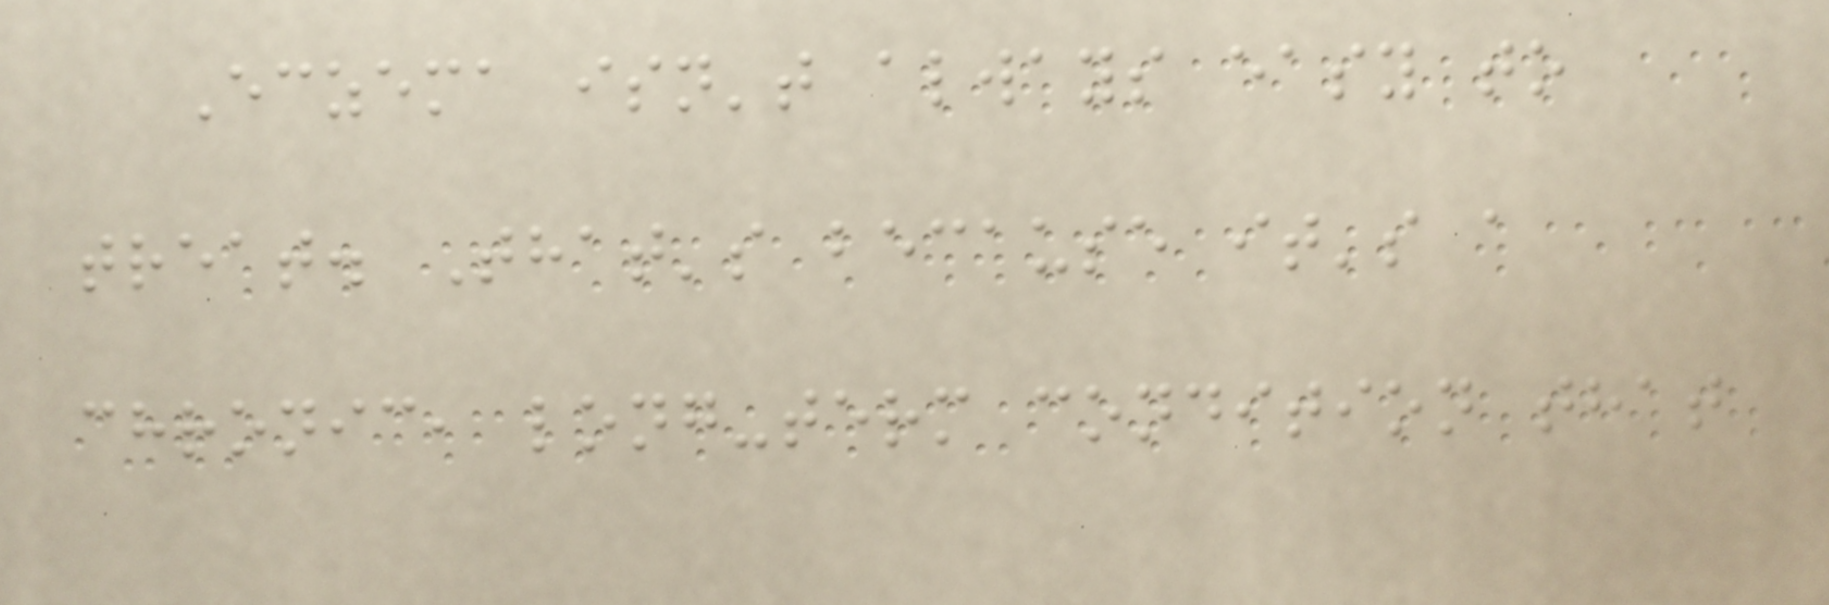Eczema isn't always easy to
treat. That's because it's a
chronic, long-term condition that
